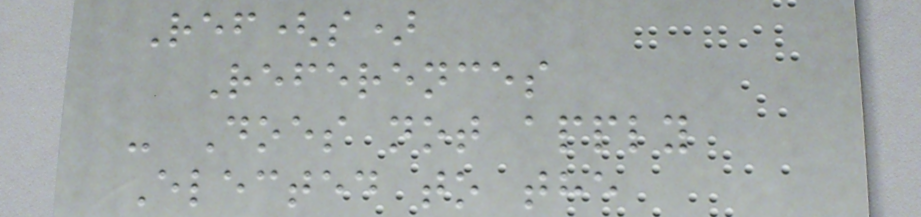Ref(s)
References
- Does not apply
Elected to the
